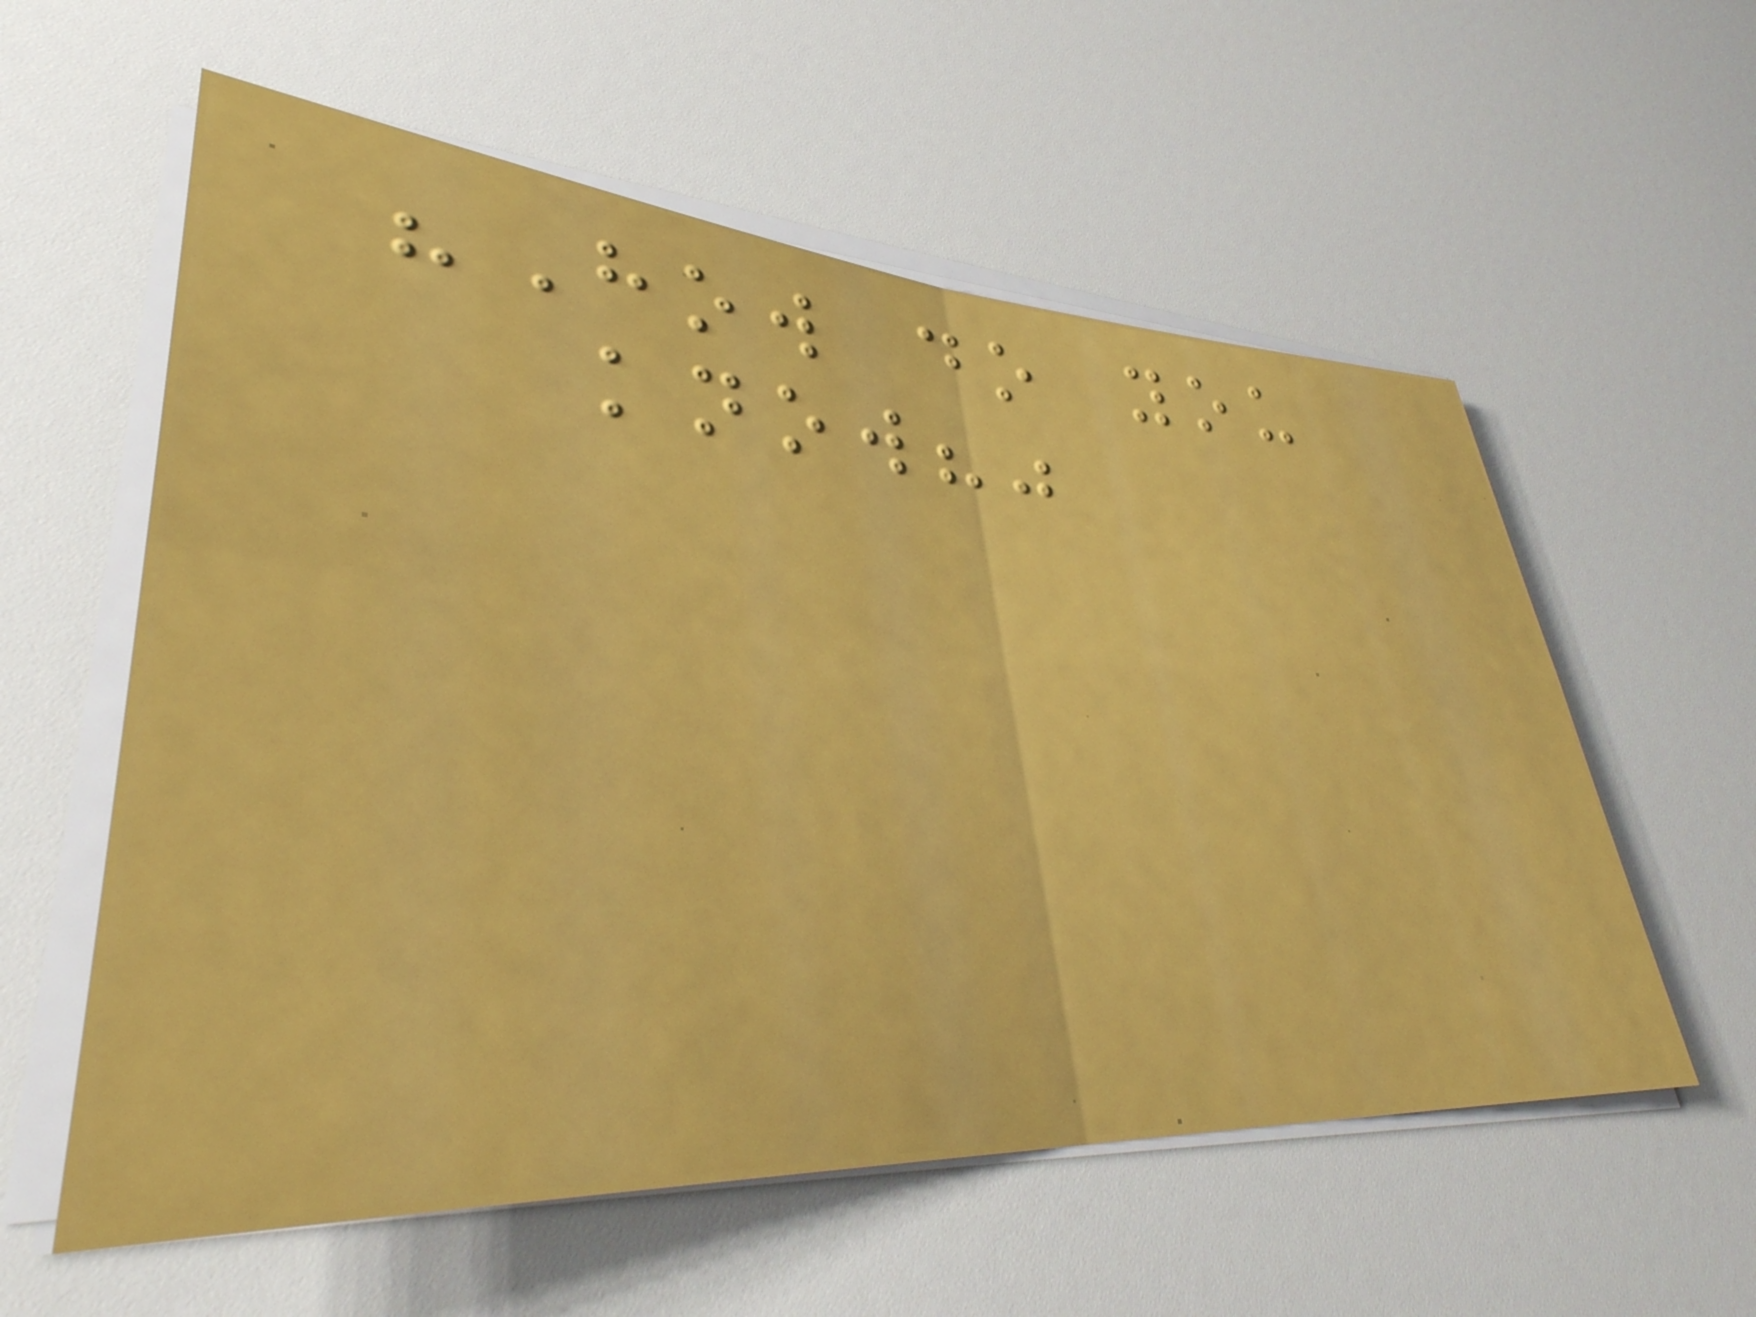"How do you
know?"
